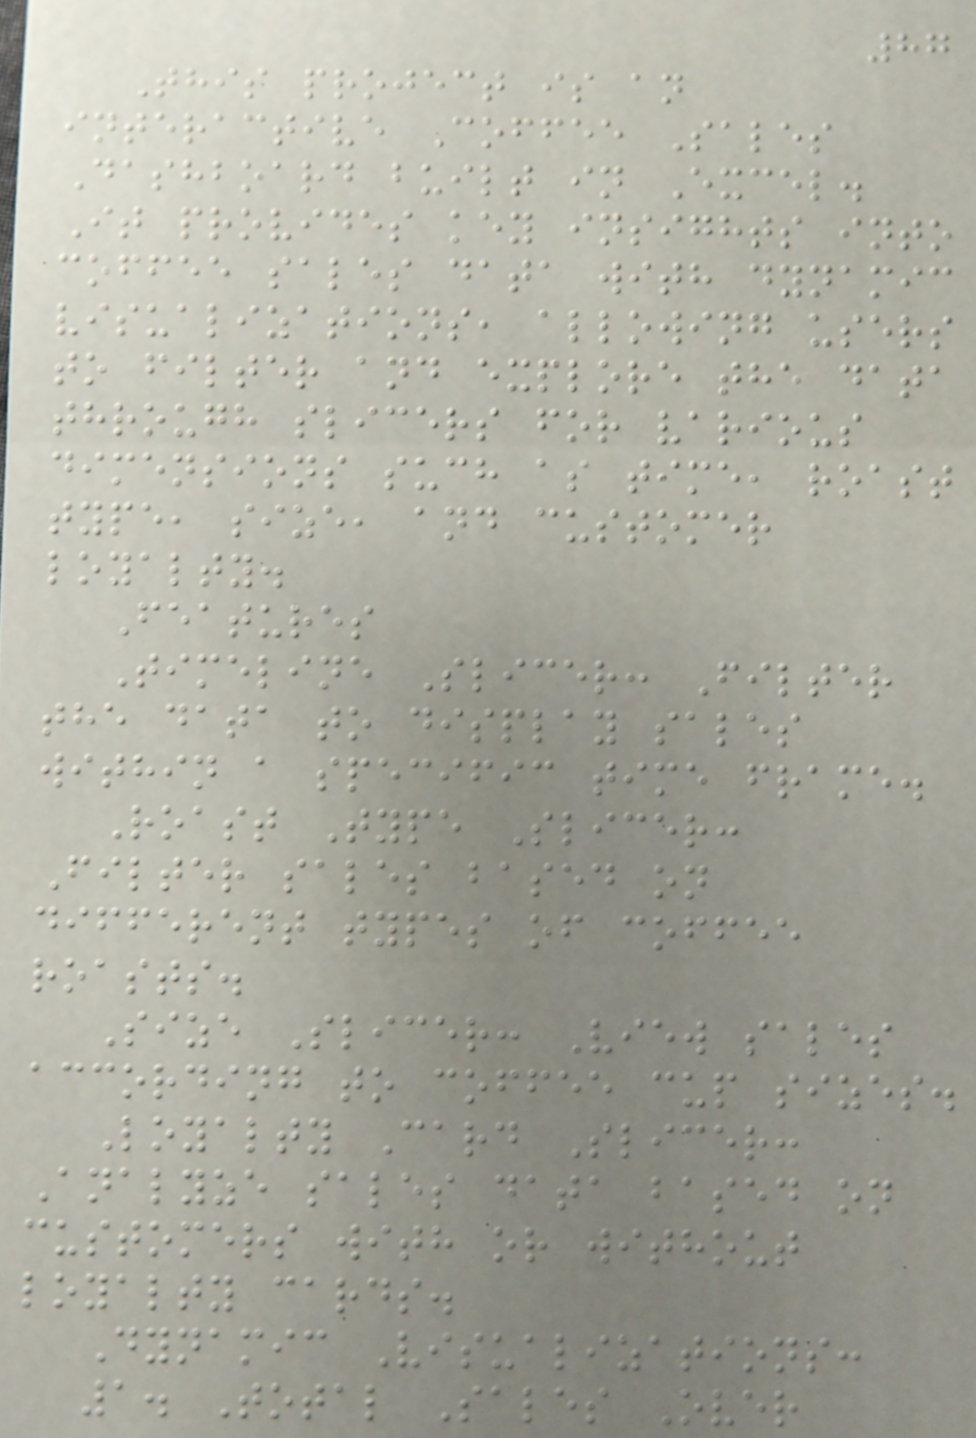87
This project is an
interactive Coffee Sales
Dashboard built in Excel.
It provides key insights into
coffee sales data with dynamic
visualizations, allowing users
to filter and explore the data
through slicers for various
dimensions such as time, roast
type, size, and customer
loyalty.
Features
Timeline Slicer: Filter
the data to display sales
within a specific time frame.
Roast Type Slicer:
Filter sales based on
different types of coffee
roasts.
Size Slicer: View sales
according to coffee cup sizes.
Loyalty Card Slicer:
Analyze sales data based on
customers with or without
loyalty cards.
Dynamic Visualizations:
1. Total Sales Over
